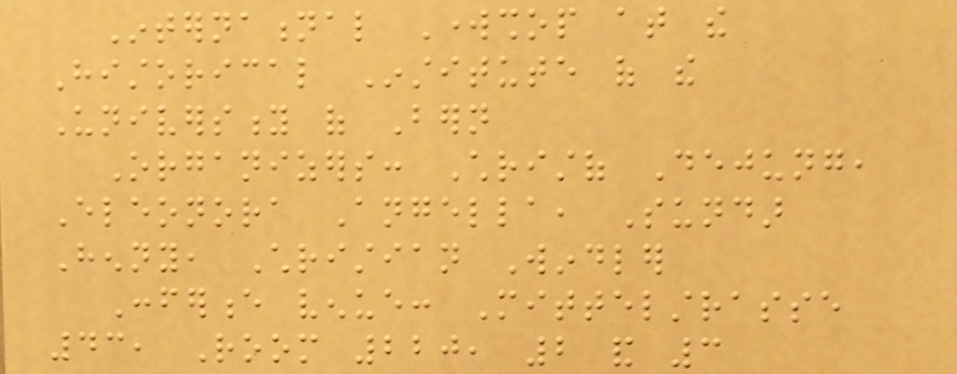International Workshop at the
Historical Institute of the
University of Bern
Organizers: Christof Dejung,
Eleonora Angella, Sundar
Henny, Christian Windler
Conference venue: Mittelstrasse
43, Room 220, 2 and 3
